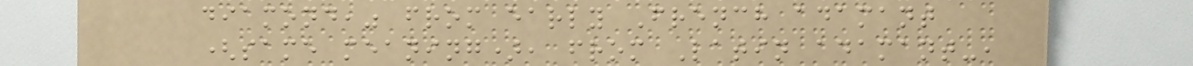diamond," from early French adamant
(same meaning), from Latin adamant-,
